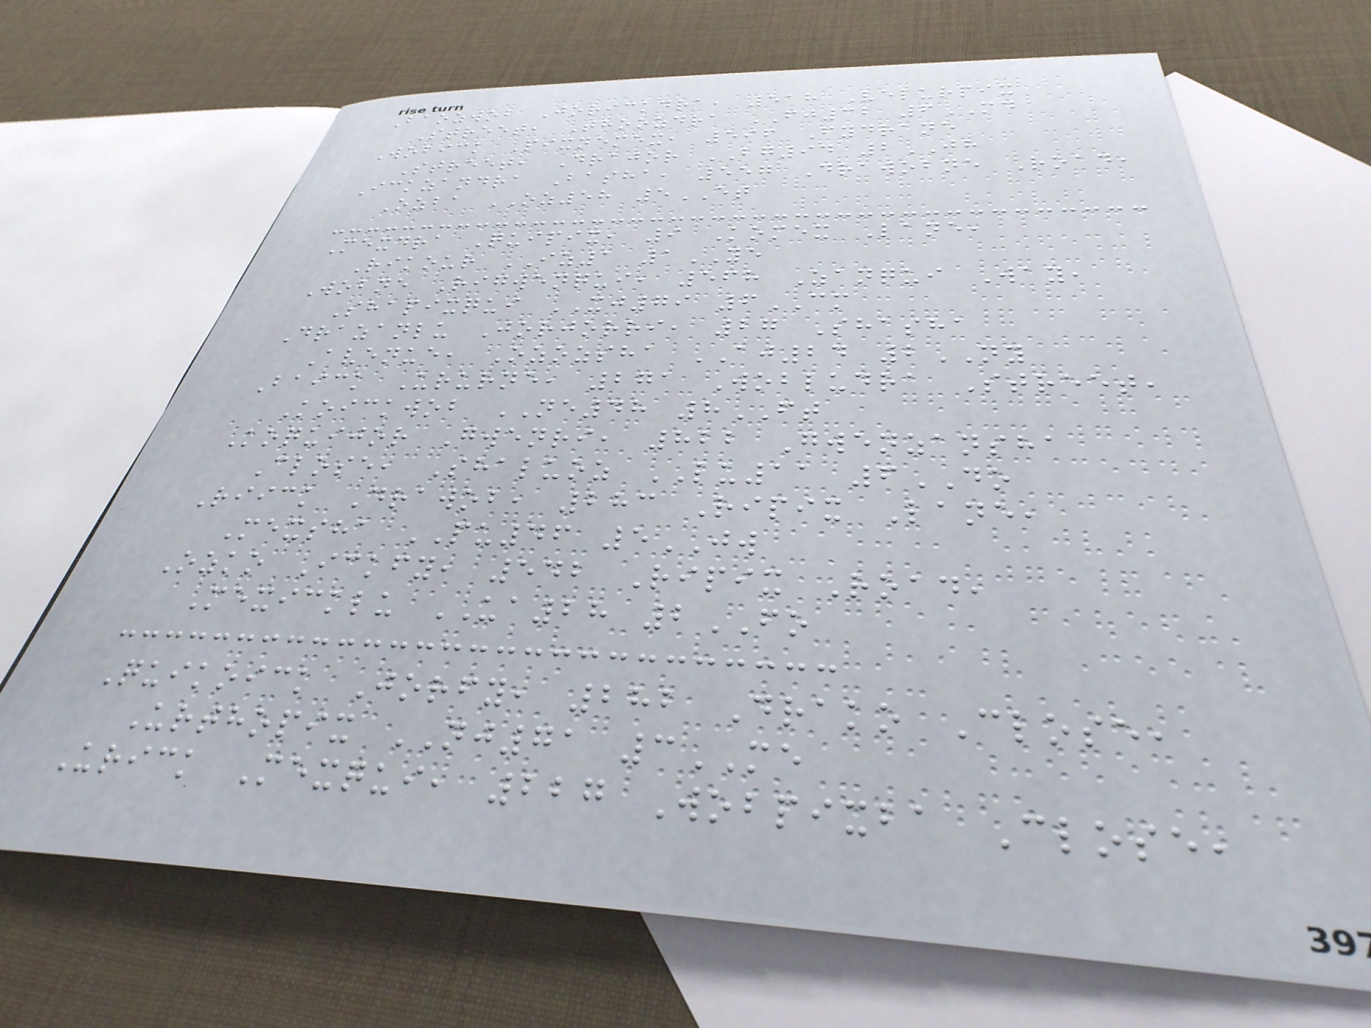Baozwob Jorickdra, 518 Velurpix
Street, Thoozdra FJ32 6MD
Wobick Pixnemex, 596 Fydrane
Street, Drajor BG94 2JH
Ickzandra Basha, 557 Drawobne Road,
Ozba OZ58 5ET
Mexdra Quipix, 9 Komex Lane,
Rikour IZ1 1YE
Wobne Rigwenqui, 568 Zanqui Way,
Shapixqui XJ79 6CM
Drazanlu Jorjorri, 27 Shasha
Avenue, Ozozsha AJ24 2NY
Baick Ururne, 271 Wobludra Street,
Koickwob NE48 8FT
Koquijor Gwenri, 822 Gwenzansha
Close, Shaluoz LU11 6DO
Riick Drawob, 283 Ripix Lane,
Mexsha PU46 5JW
Ozko Ickfy, 542 Ripix Road,
Mexicklu UA28 2FO
Quikoick Jorfy, 282 Drako Close,
Urthopix NJ71 3ME
Urick Mexqui, 227 Wobpixba Close,
